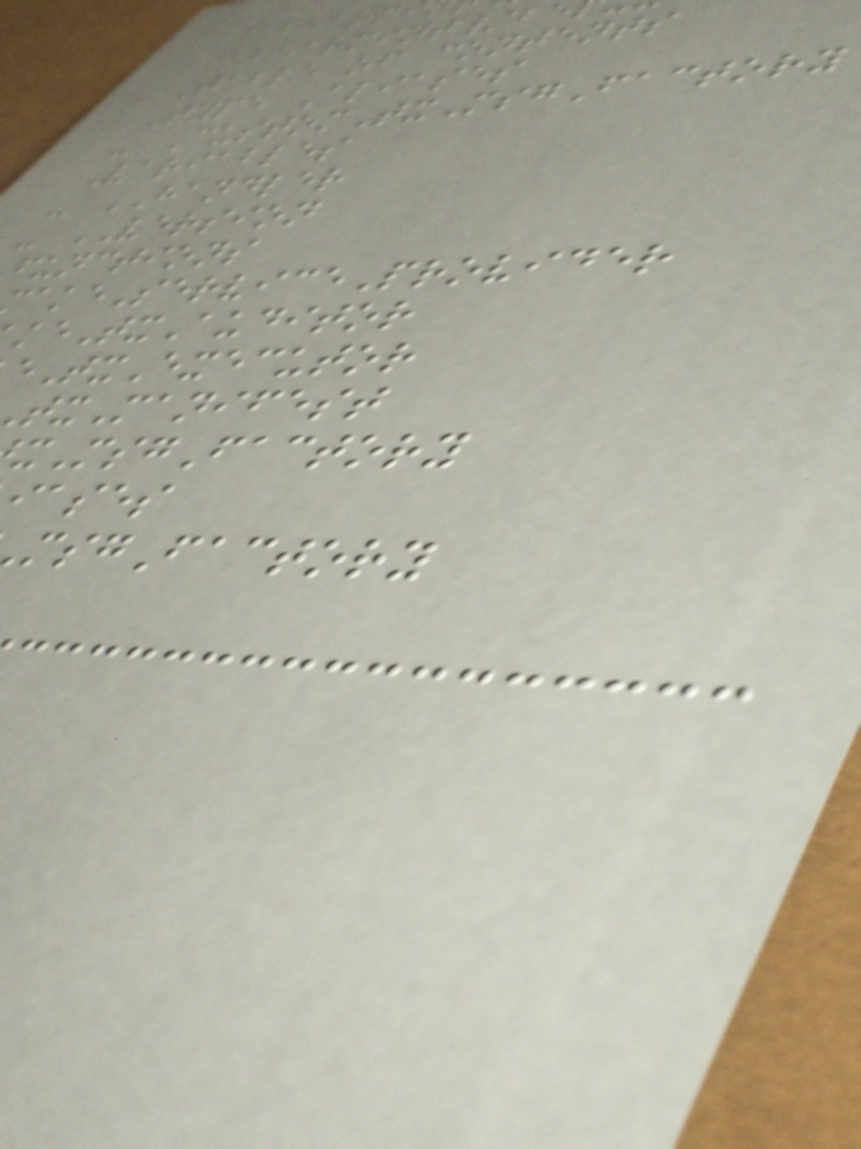@bearmint/b
Table of contents
Type Aliases
- CustomTxMsgFactory
Variables
- HANDLER
- VERSION
functions
akeServiceProvider
keTxAuditor
eTxExecutor
xManifest
xMsgFactory
iases
sgFactory
